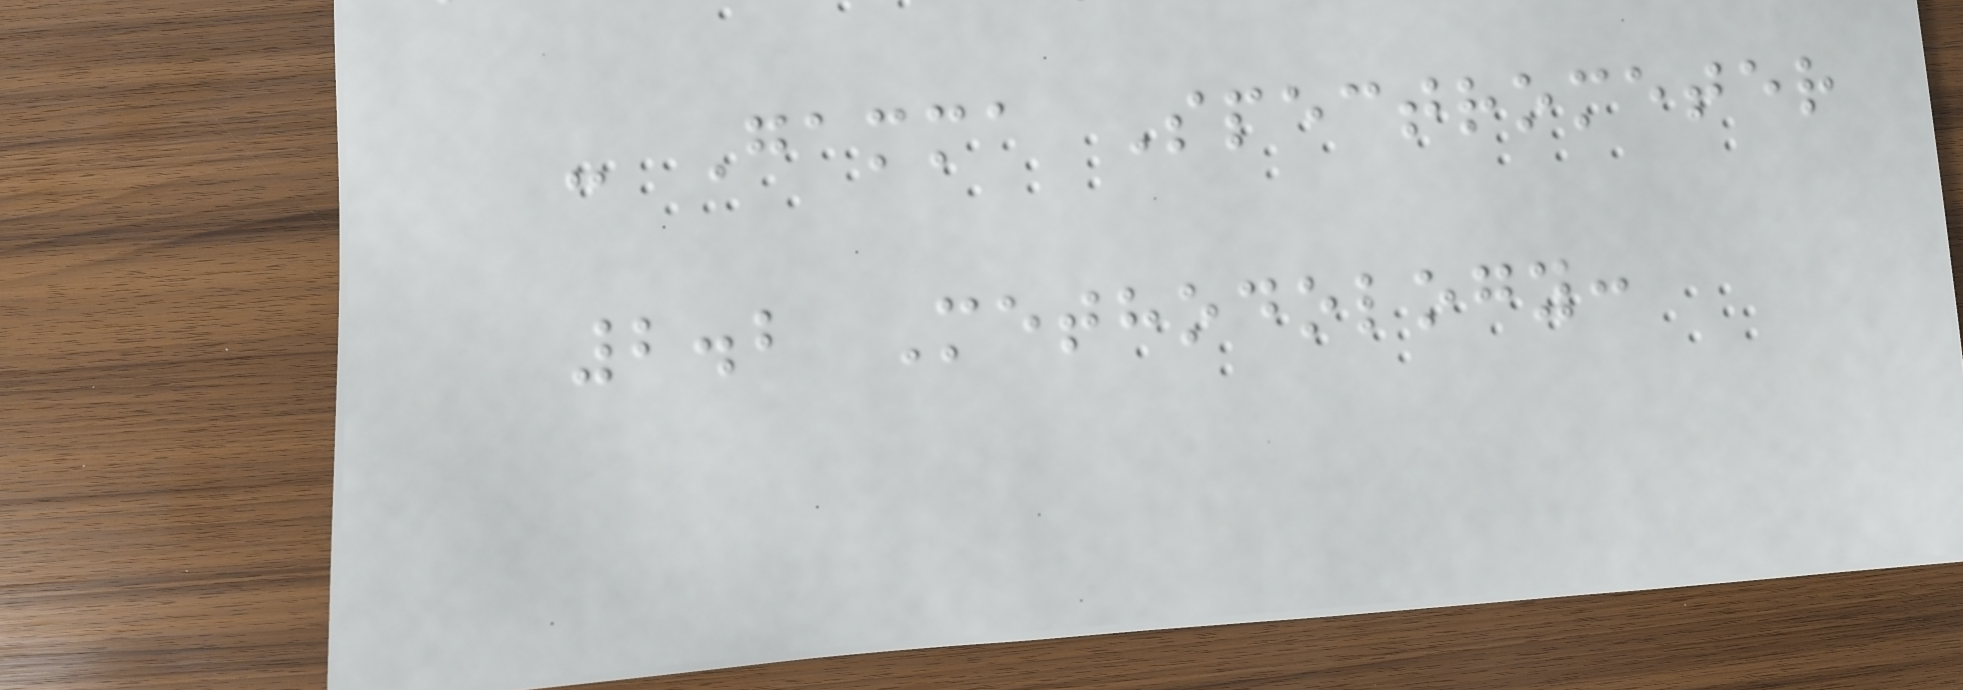- Gamma Spectrometer
2.2 Methodology:
